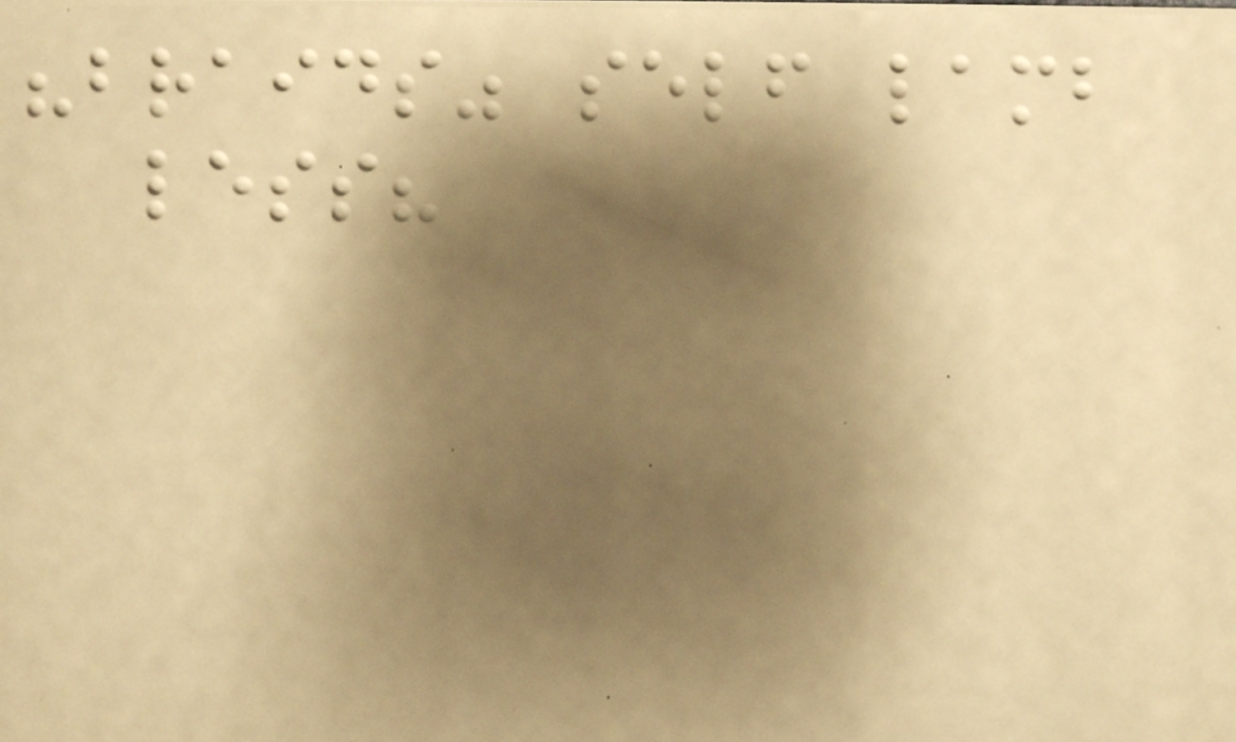"braids" self lamb
less?
